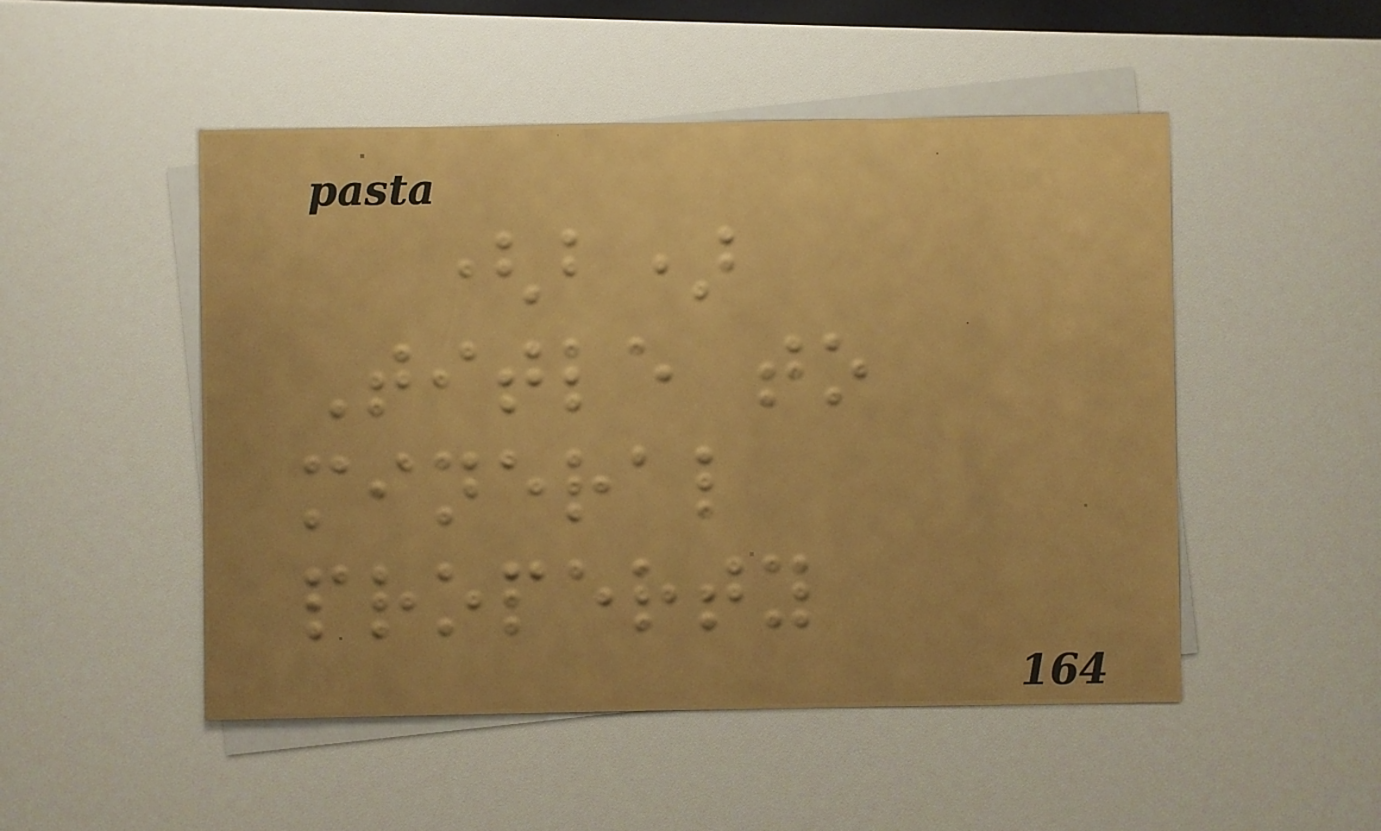(b)
Title to
mineral
property
